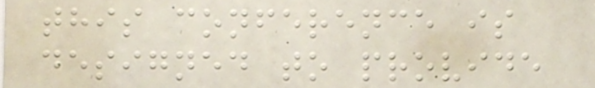this conference is
designed to provide
